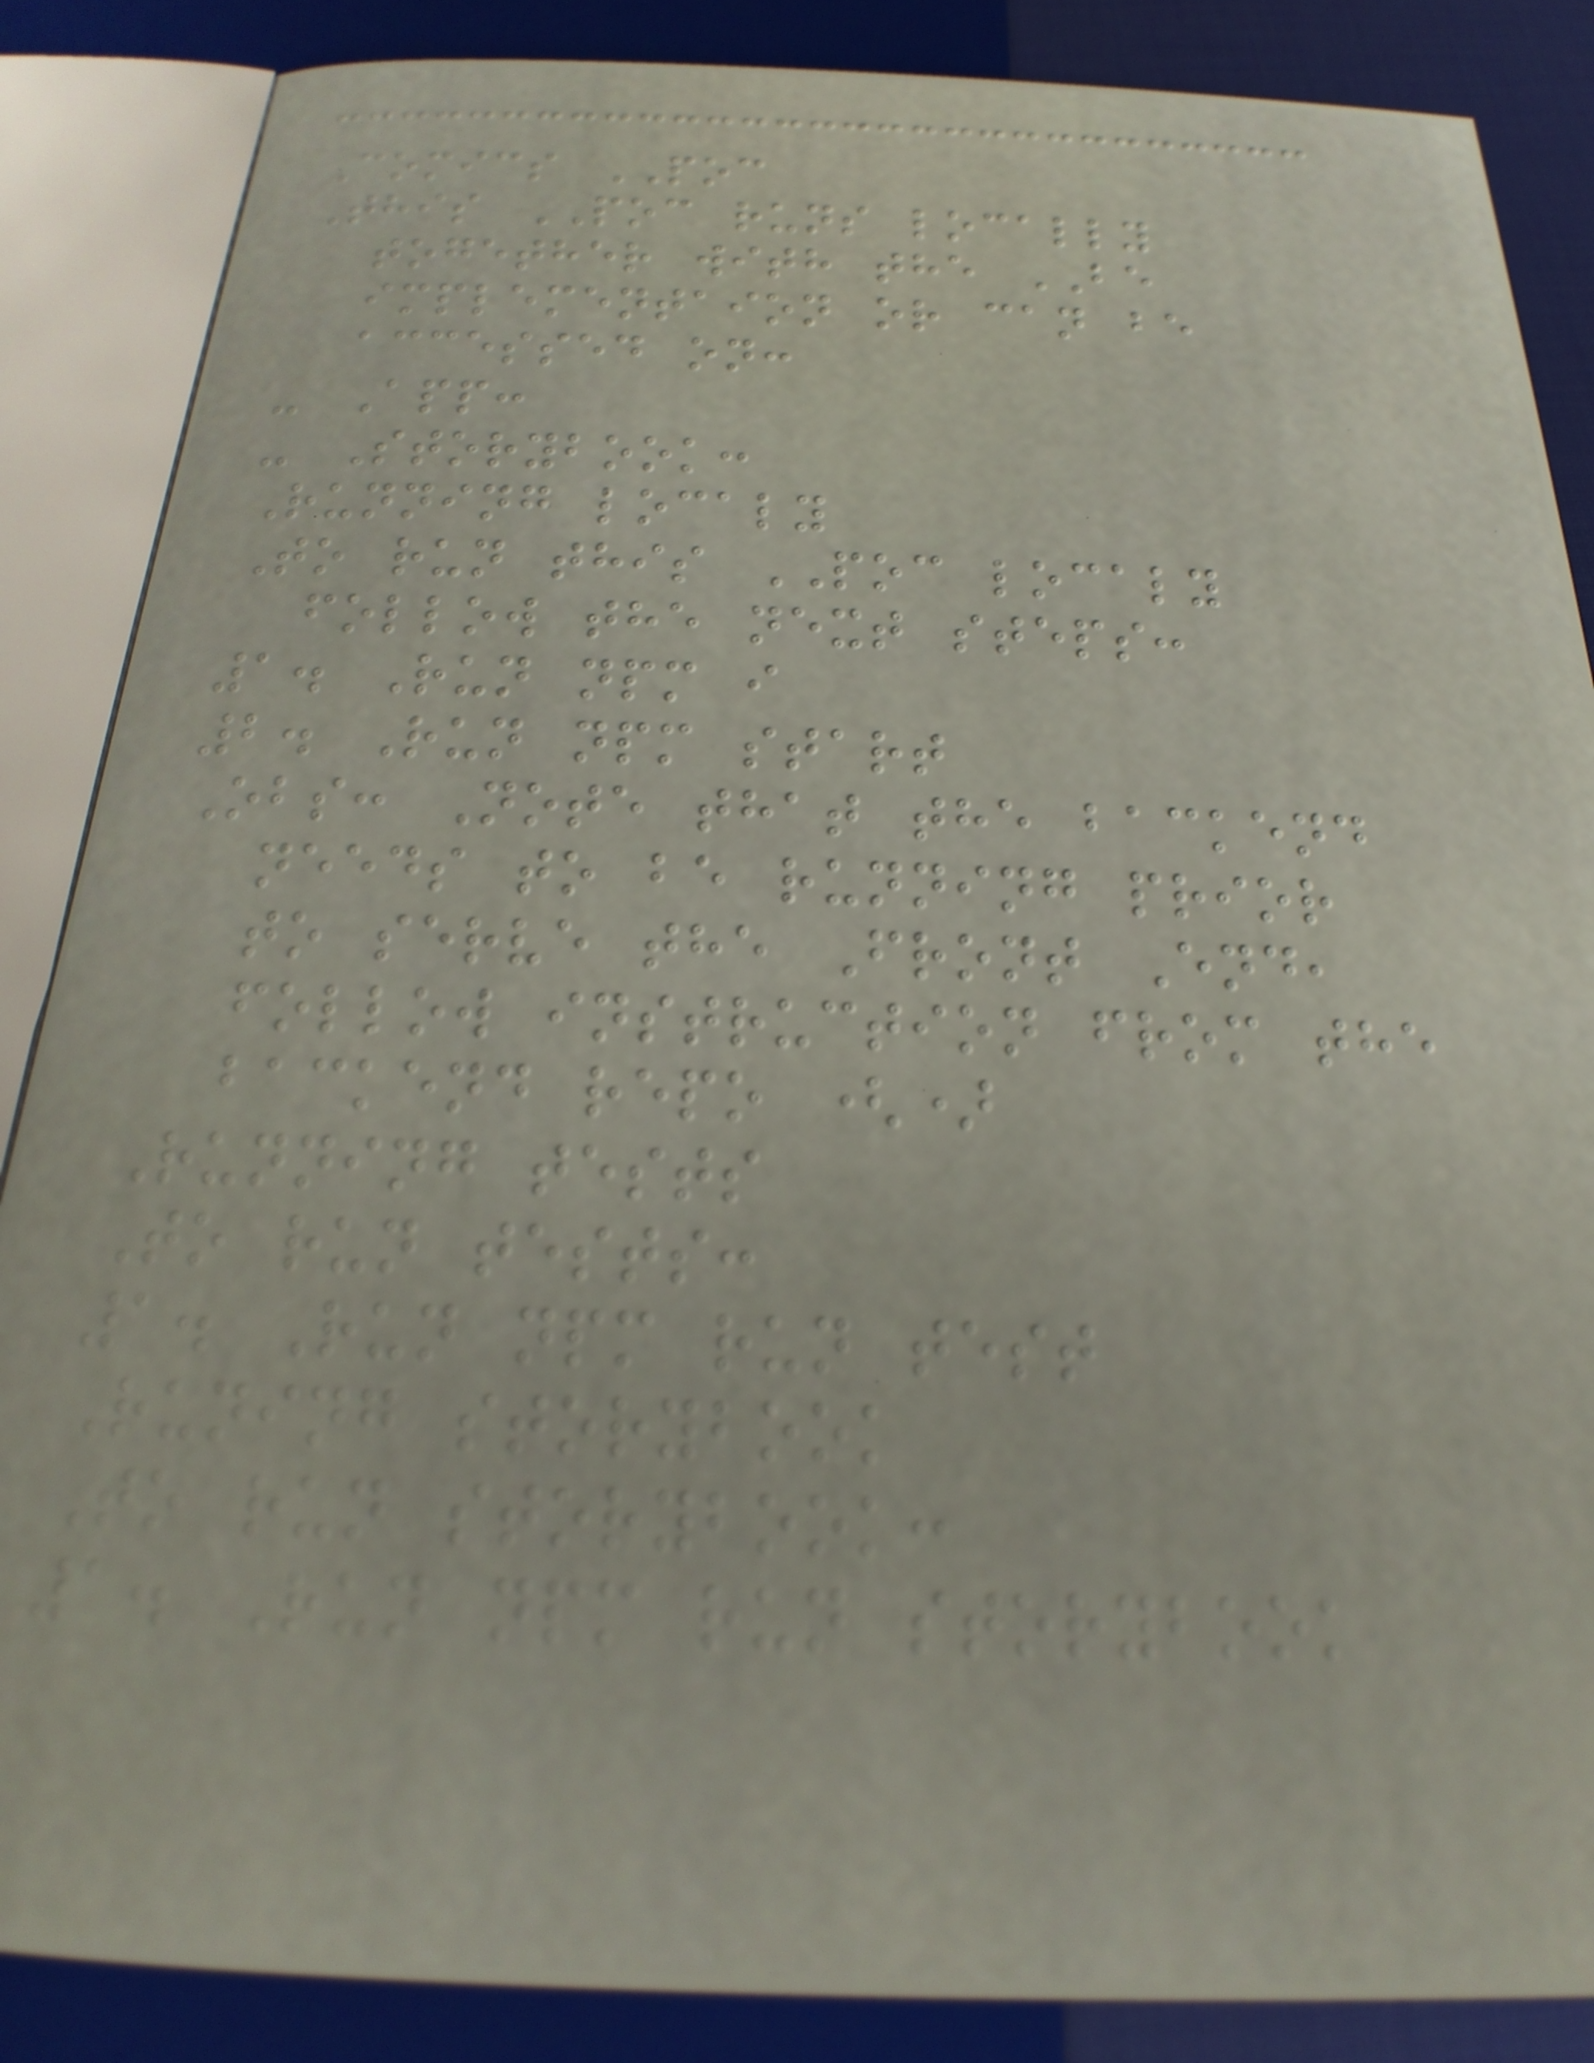Comics POC
This POC runs locally
together with the BE
implementaion or can be
accessed on:
- App:
- Storybook:
Running localy
To run this POC localy
follow the next steps:
1. Run npm i
2. Run npm start
Obs: Note that the backend
needs to be running prior
to serve the Front End,
follow instruction from the
backend repo ()
Running tests
To run tests:
1. Run npm run test
Runing storybook
To run storybook:
1. Run npm run storybook
